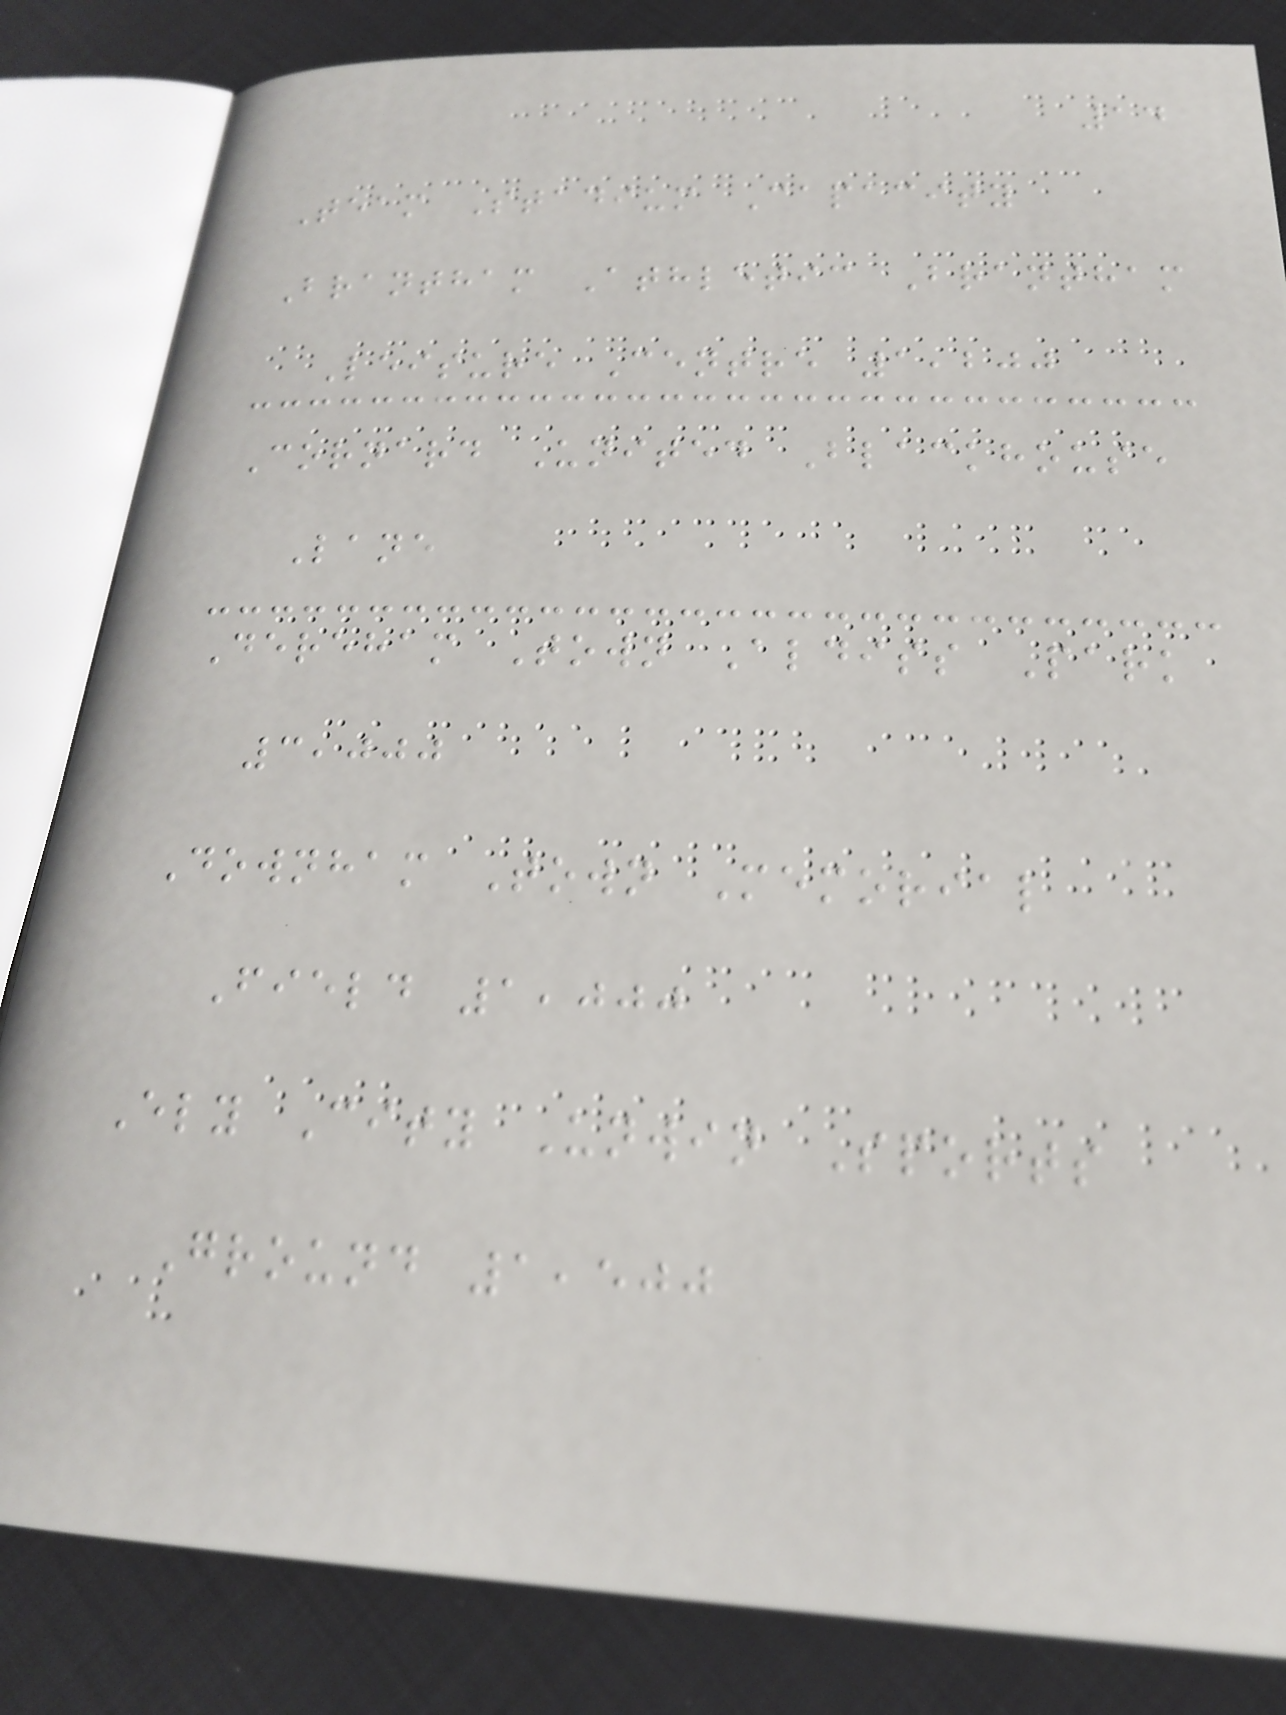14
Team Stadium Capacity
Brantham Athletic Brantham
Leisure Centre 1,200
Cornard United Blackhouse
Lane
Dereham Town Aldiss Park
3,000
Downham Town Memorial
Field 1,000
Ely City Unwin Sports
Ground 1,500
